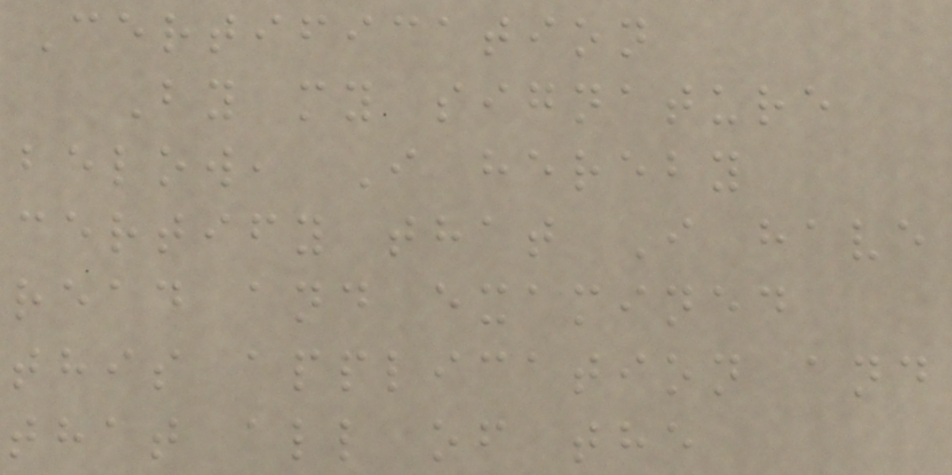Certification
By my signature
below, I hereby
certify that I have
read and examined
this application and
that all of the
